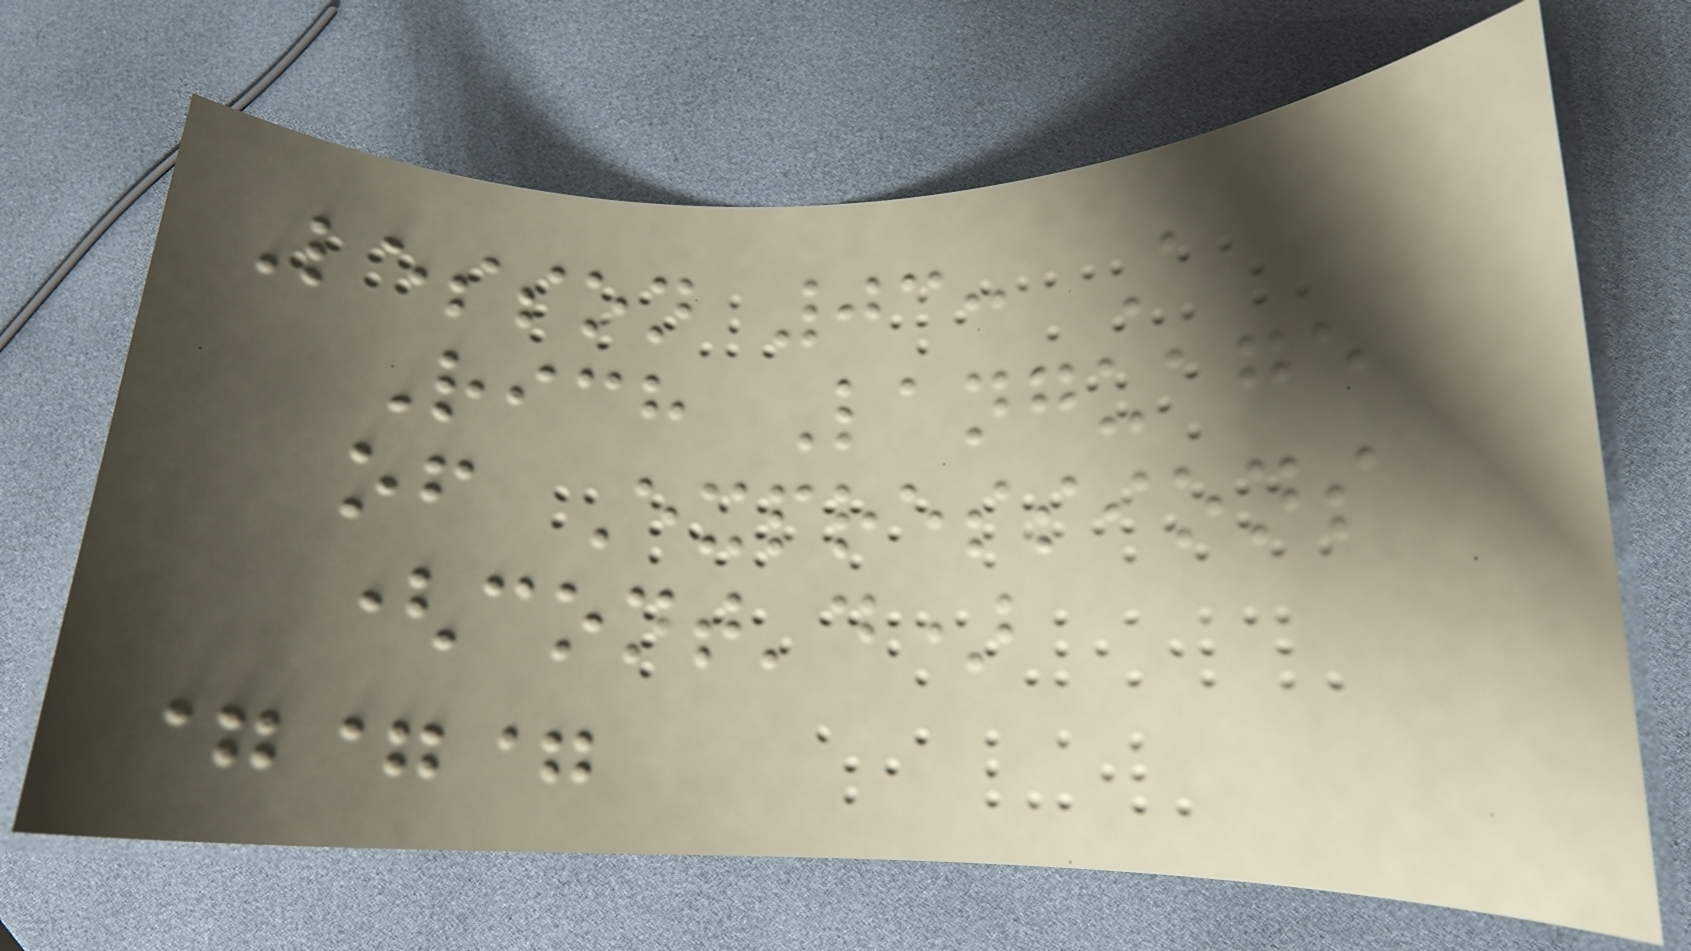Lesson 03: A
Rich Language
of Expressions
(cont'd)
===
